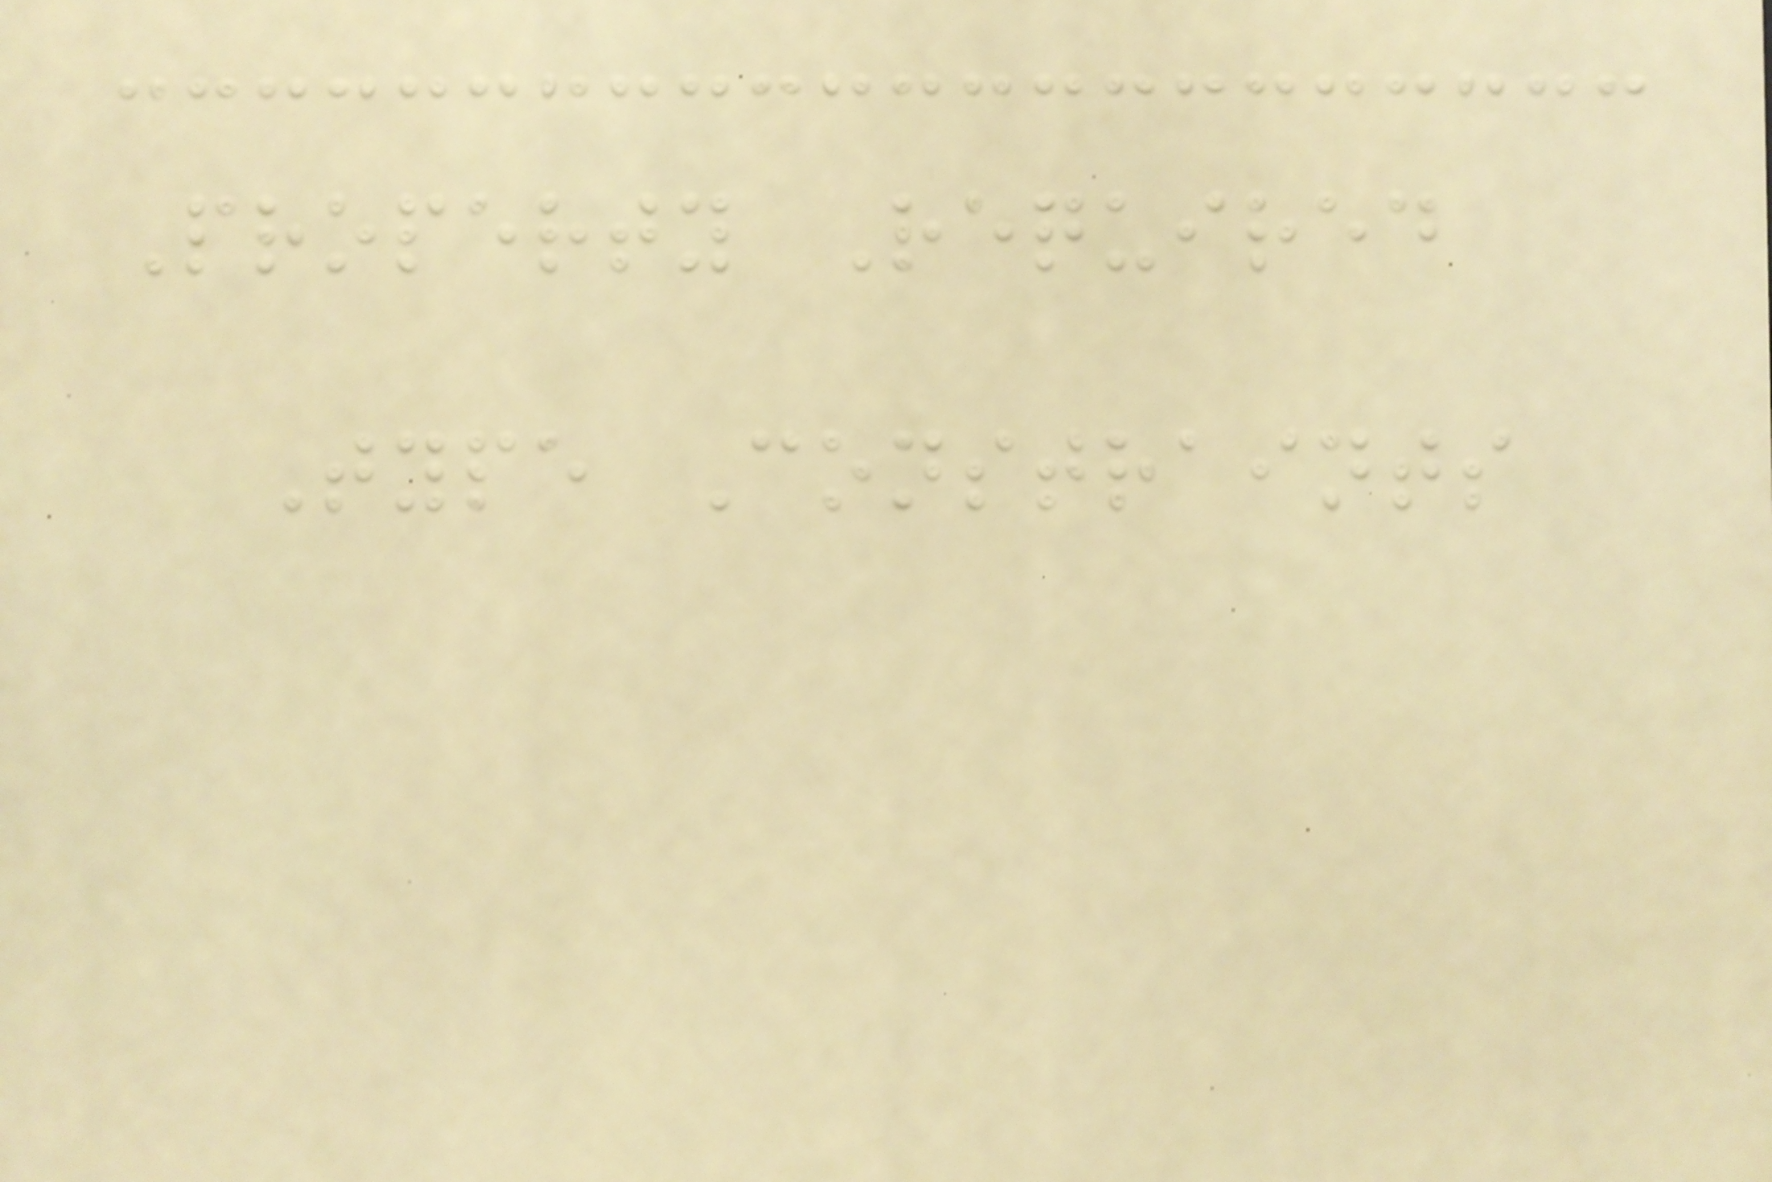Property Required
Type Constraints
